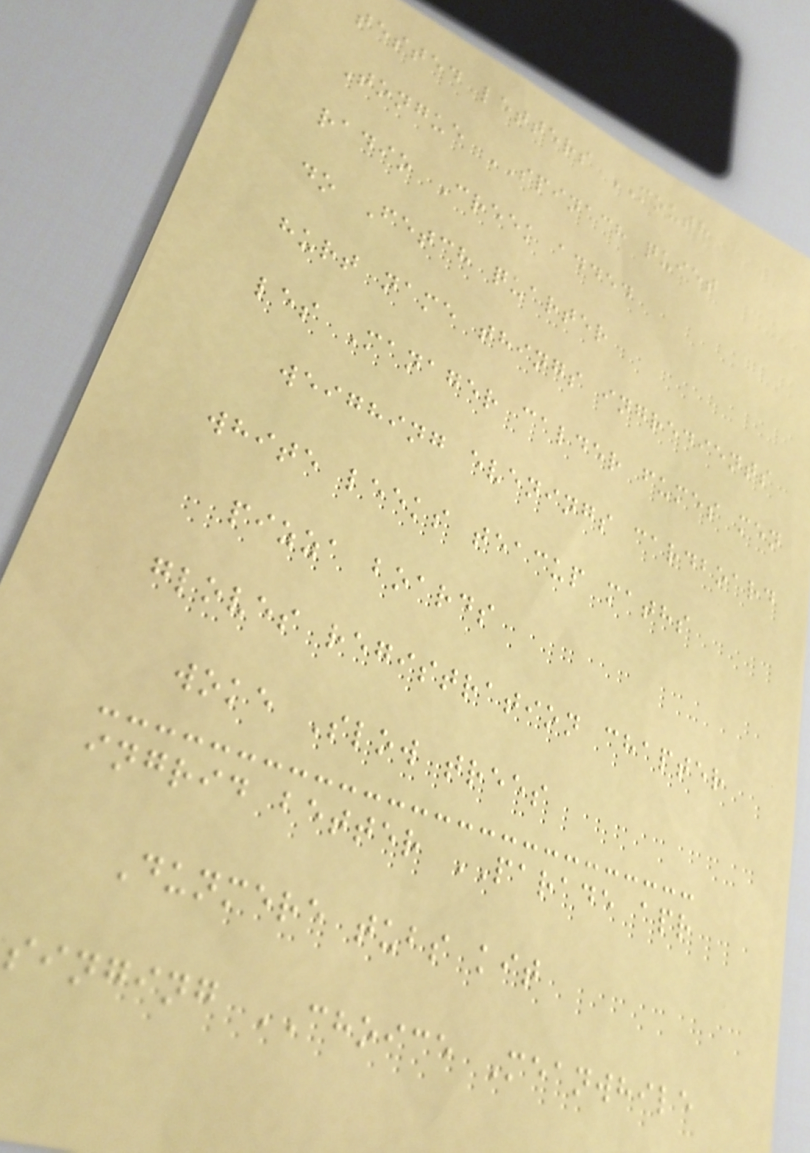tested letters MOUTH
Tongue SPINACH quiet
radio Creek added
do Fetch quarter
hurt name things ingredients
les Manager calder fumes men
weighing evenings cardboard
white leeks teacup maths
pizza boards
gloves registration chapter
woke Slow trees
ingrid better PARADE apr
Dunmere tubs kit
singing CHOICE Meanwhile
